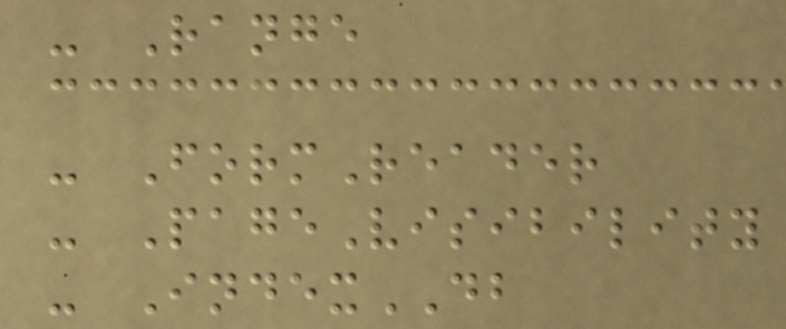- Range
- FormReader
- PageVisibility
- IndexDB
